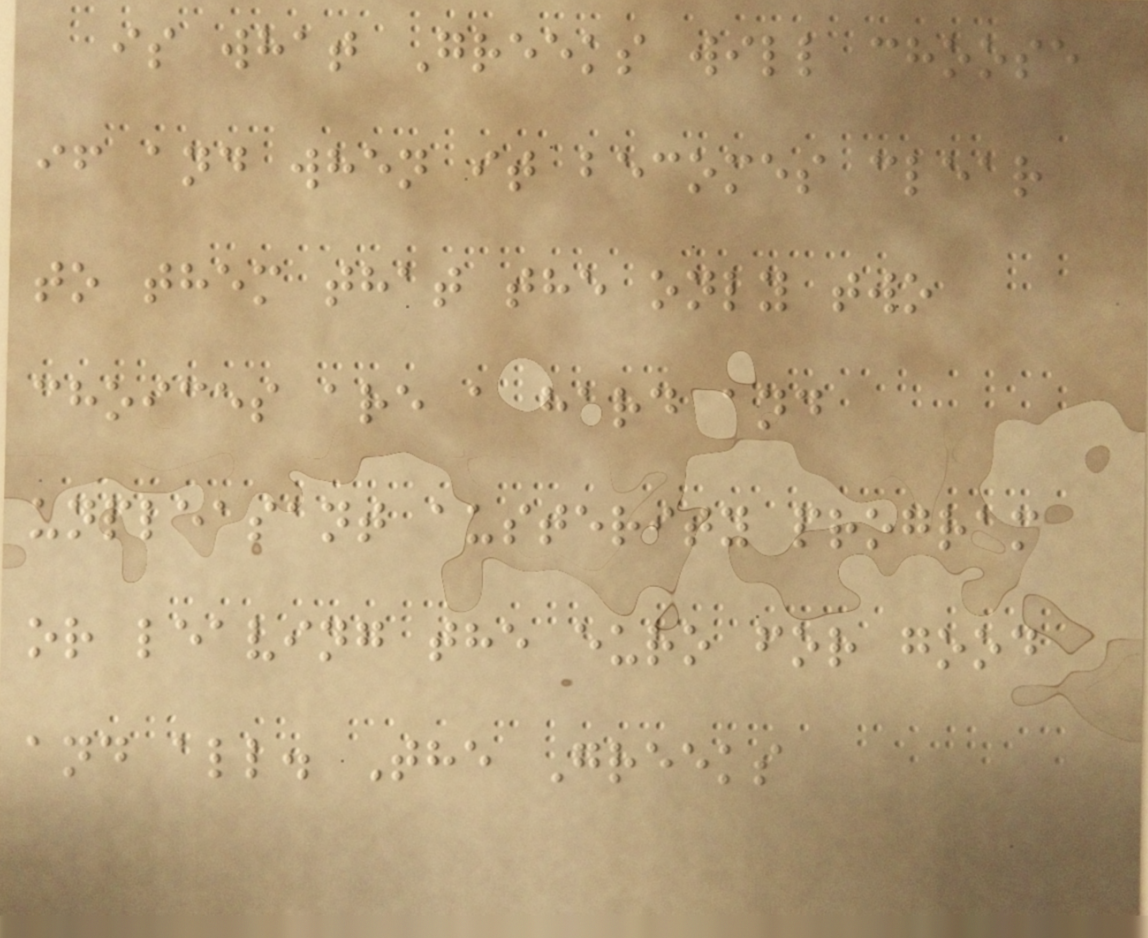is what Greeks will choose
if and when it becomes clear
to them that the only two
choices are a hard and
unpleasant austerity program
or leaving the euro for good
and all. The Greeks
